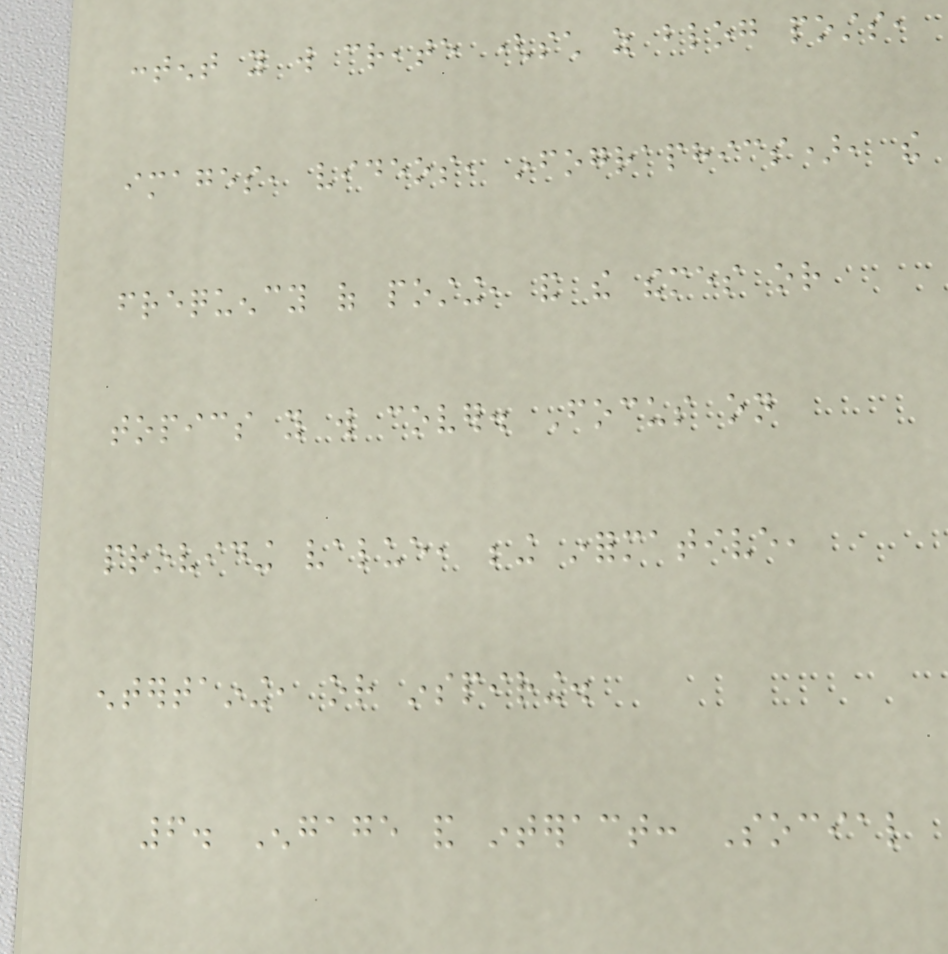content you will create (such as blog posts,
images, videos, infographics), the
frequency of posting, and the themes or
topics you will cover. Focus on
providing value, being informative,
entertaining, or inspiring.
6. Engage and interact: Social
